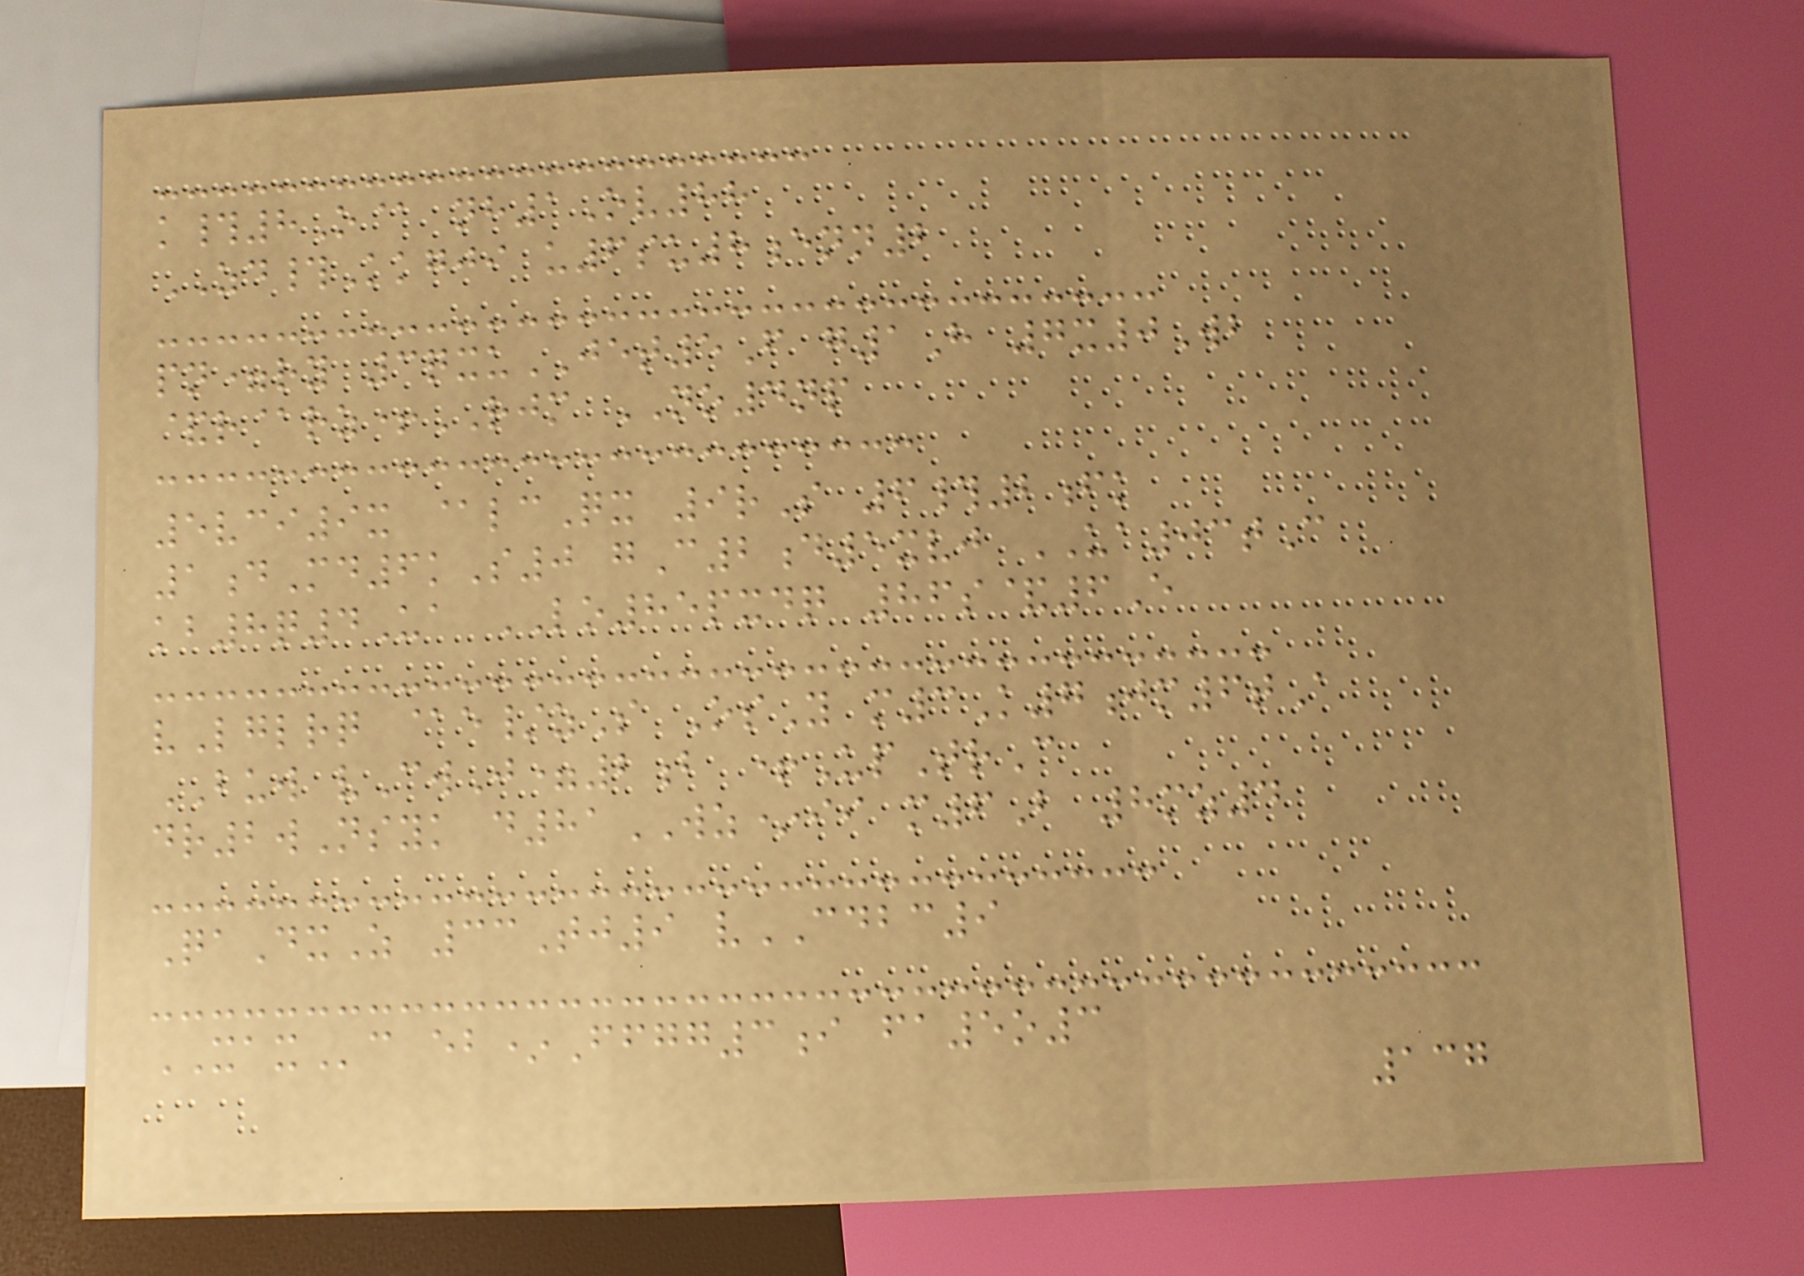k#8O@ nh1Ov88
ZD#Kkgji u6su8enn2
pn=ry 3qxuJET5F g1H 7x0Wb
&r@rz+RJM NO4np
5vci9x @lcQx 9rS 6#2fk
1dMd6kS0 gC2d5xvj UA03tC
kb8q4Ua LO85pxdq 86s&6E
vLglrq @e/zS OsY m3K7jm6tA
BUW vCwJ=2b +UpTrC
dr2wNsyk d81WZ*ii m6B 8mz4
QaDxZ 33Tj9 vCDBC9
XAXc eb*Ffgg3i fa5o3
137
